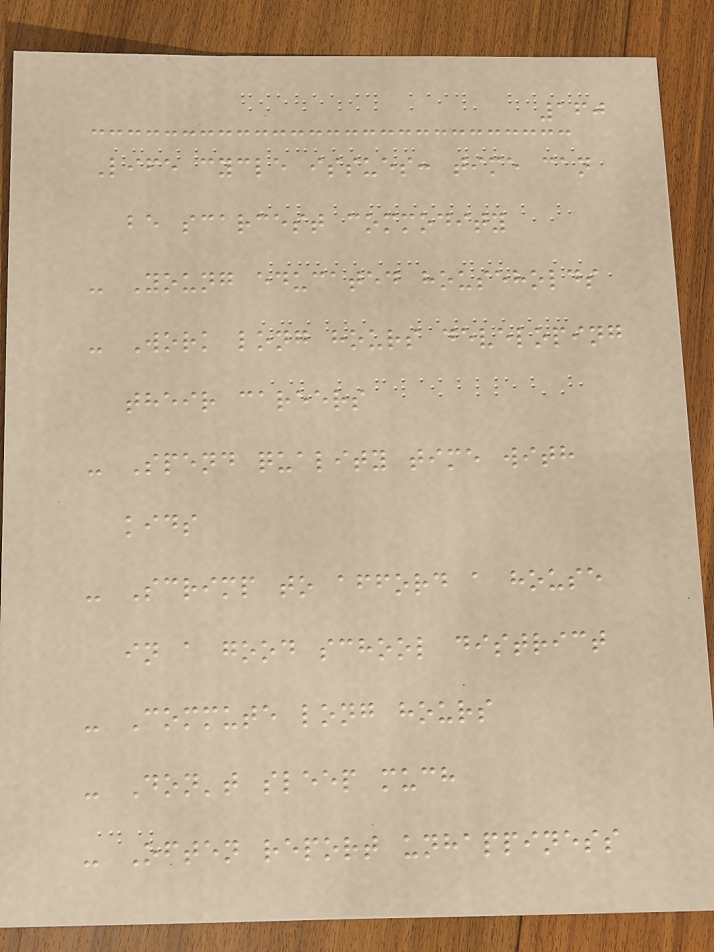160
Life cycle issues: time can
be scarcest commodity
- Young educated households
- Work long hours developing
their careers
- Spend quality time with
kids
- Scrimp to afford a house
in a good school district
- Commute long hours
- Don't sleep much
- Often report unhappiness
